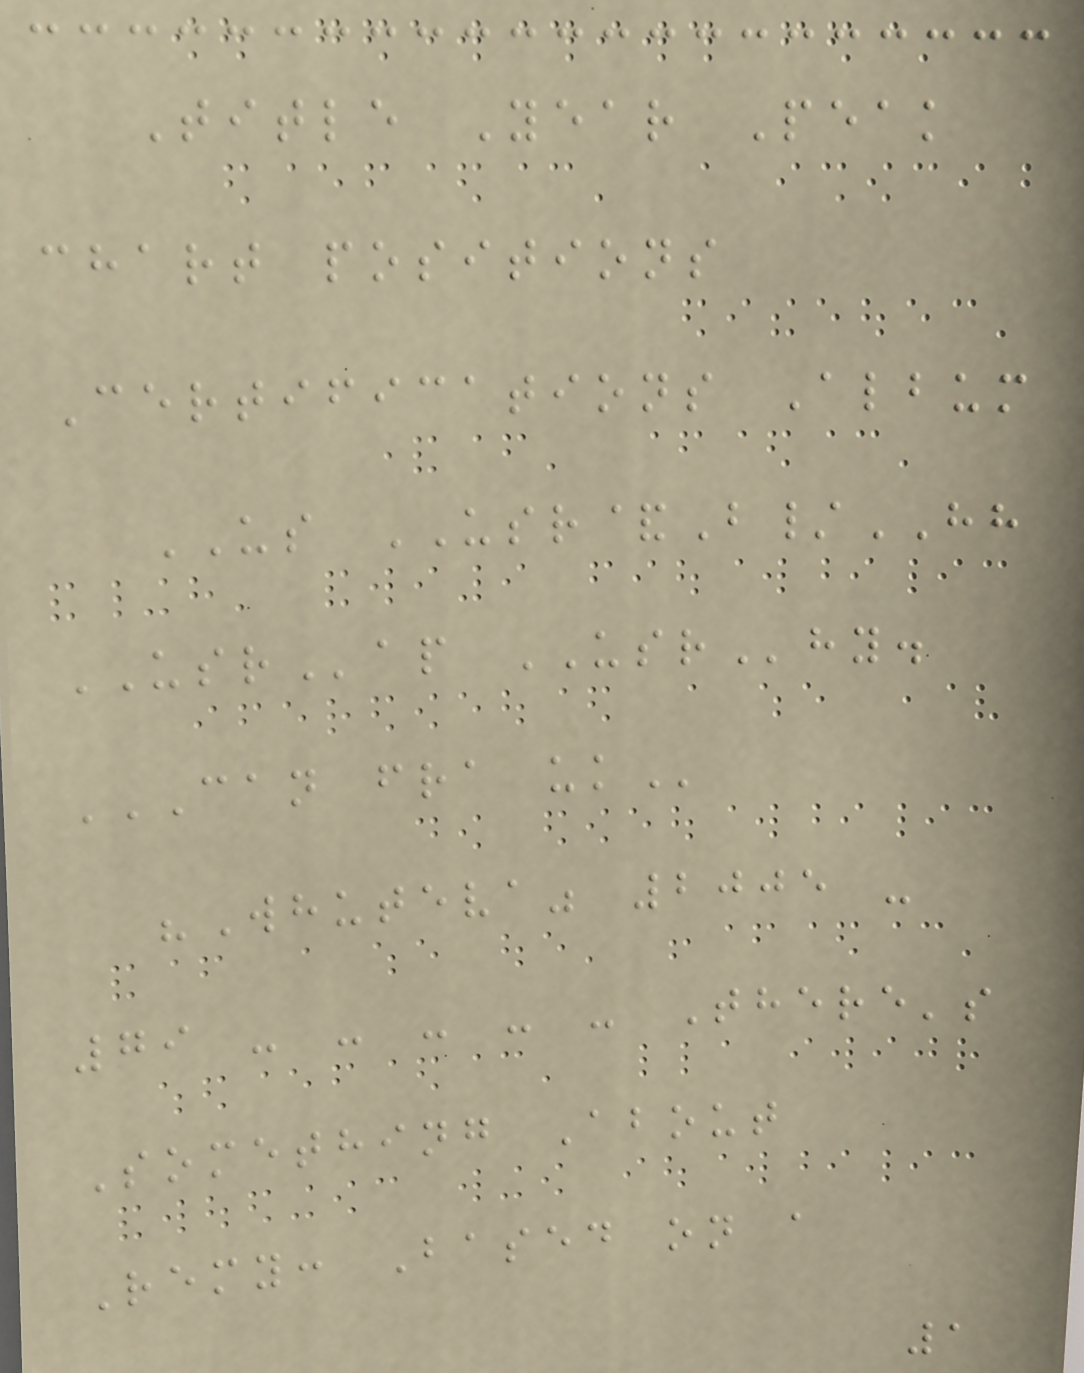Title Year Peak
chart positions
Certifications Album
US USR&B/HH
USRap USRhy.
CAN FRA UK
"Whuteva" 2005 -
79 - - - - - There's
Something About
Remy: Based on a
1
